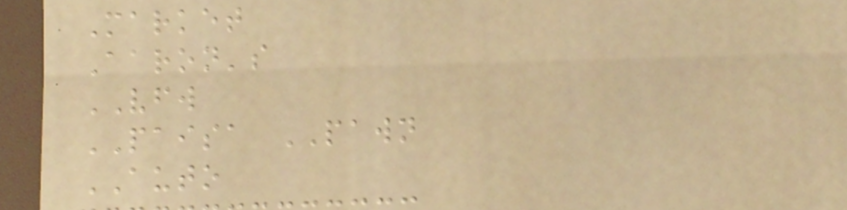Market
Aaron's
VFW
PAISA PAWN
AUTO
